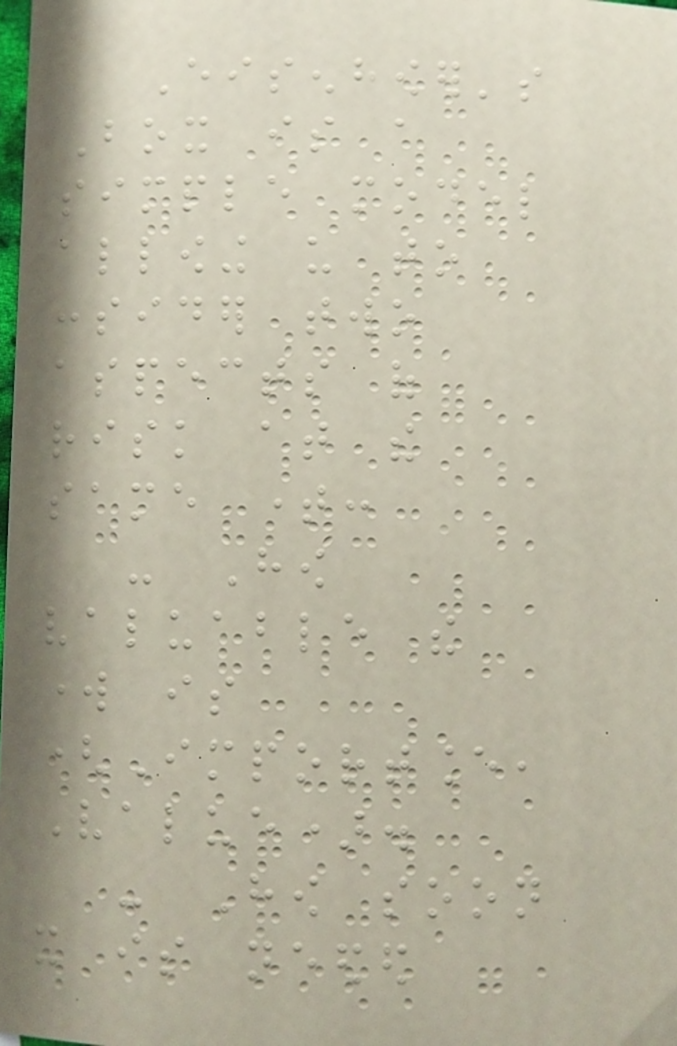Eisenhower's
Box is a
simple model
allowing us to
consider two
aspects of
risk at the
same time:
- How
valuable the
work is
(Importance,
Value).
- How soon
it is needed
